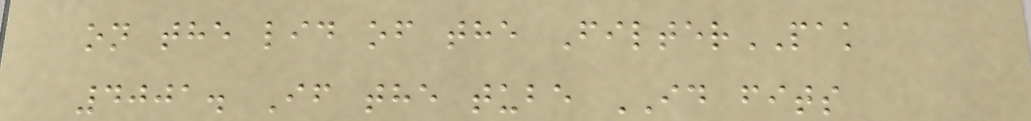on the lid of the FilterPAK
4001. If the tube ID fits
